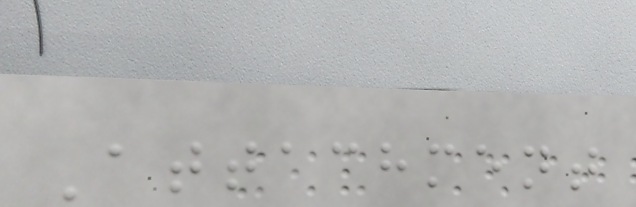Attachment
